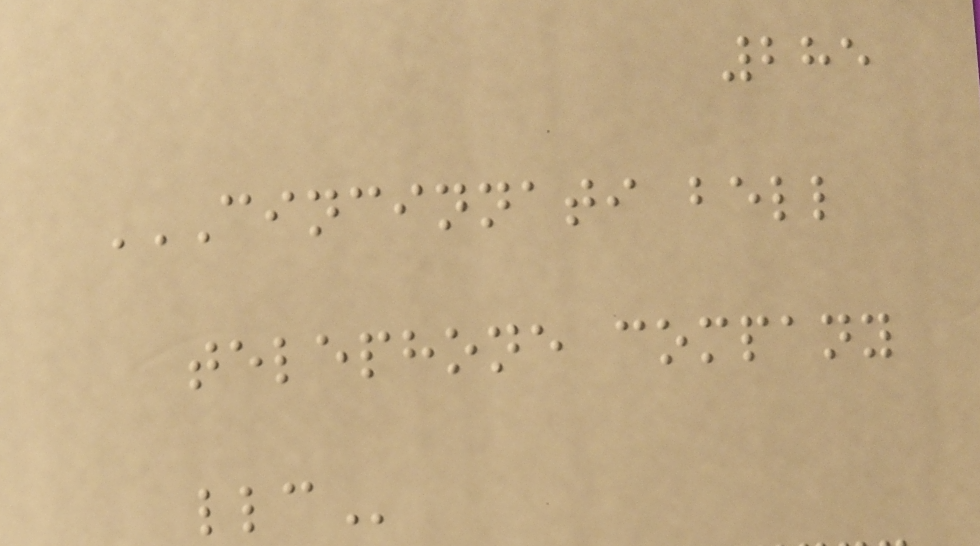285
CINCINNATI BELL
TELEPHONE COMPANY
LLC
